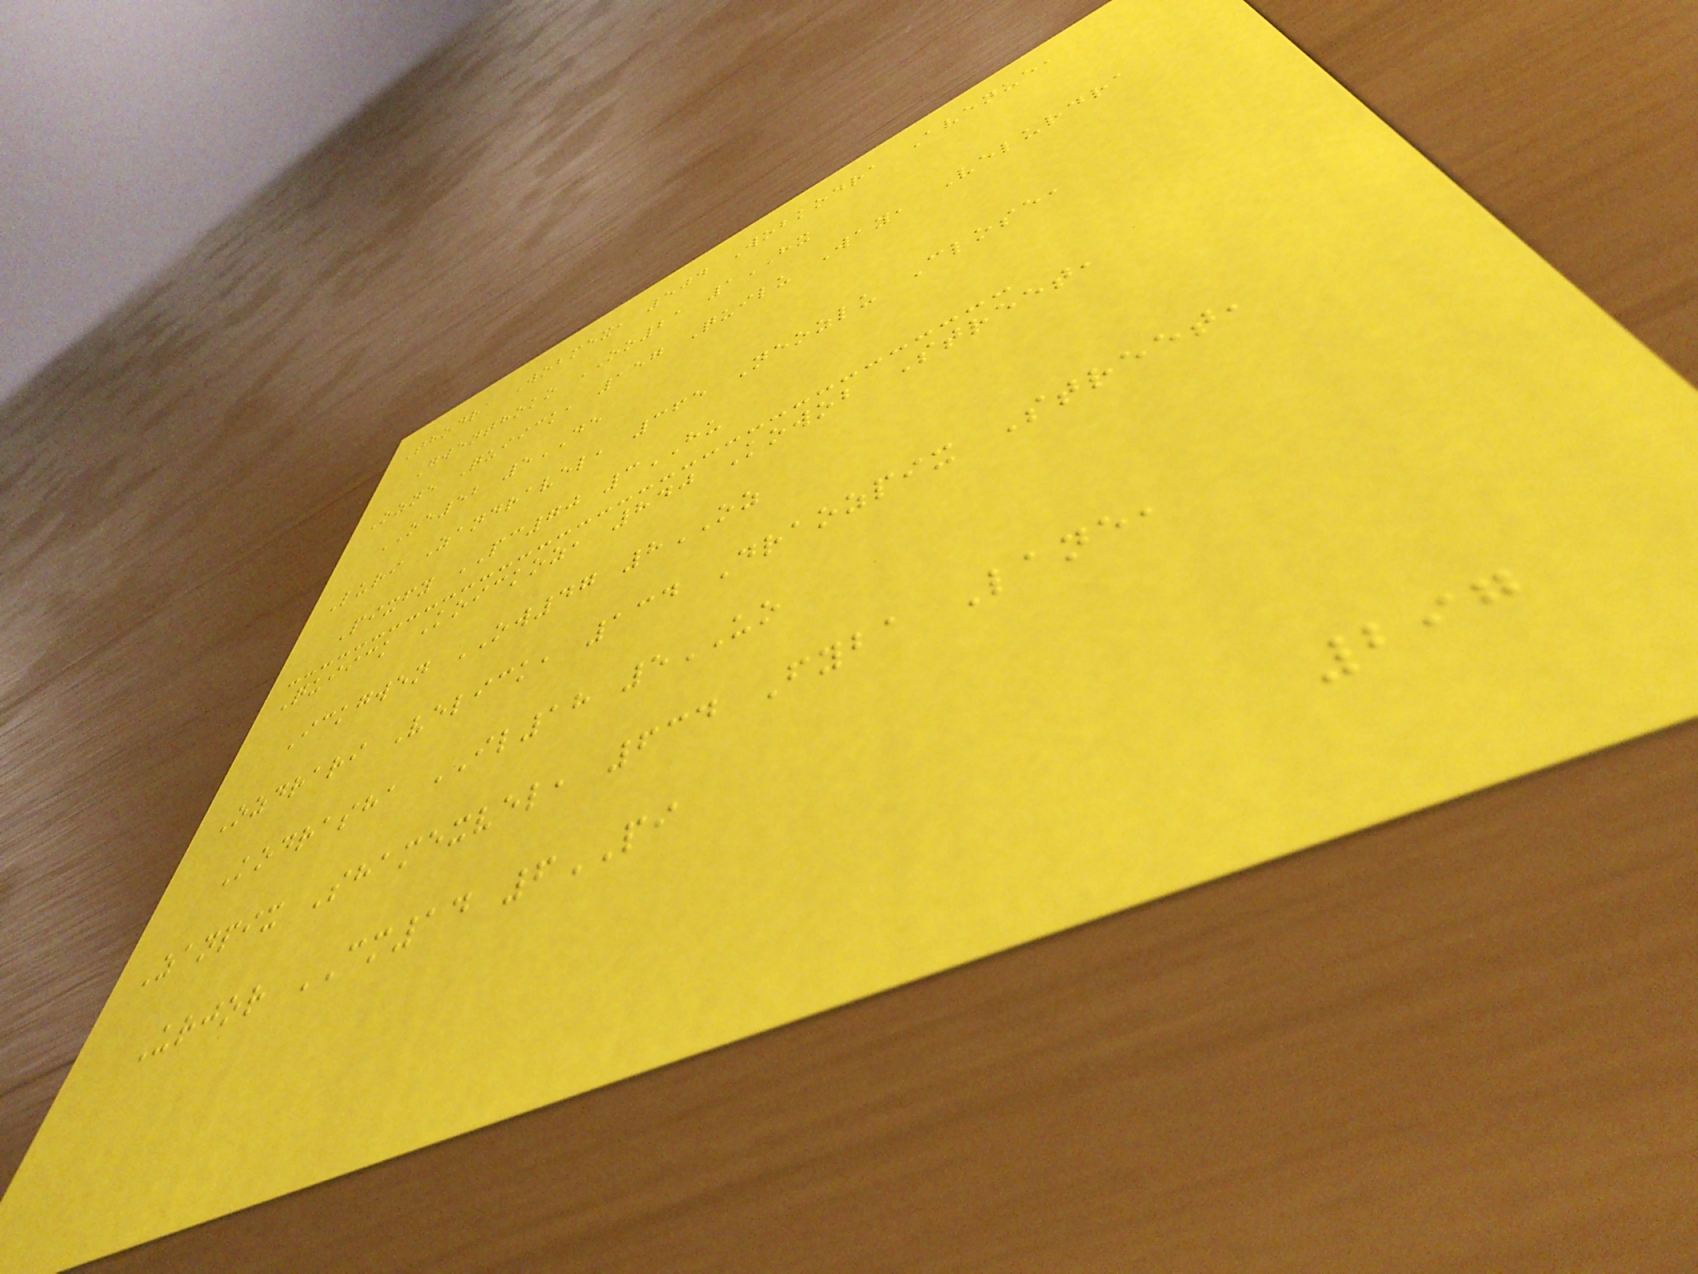Thodra Wobmex, 504 Wobkodra Avenue,
Gwenthoko OO21 1HX
Ozne Quiick, 157 Quilu Way, Velurdra
OE52 5DE
Luri Zandravel, 365 Neozlu Close,
Pixfy PC70 3HU
Quiick Koickoz, 840 Kowob Street,
Ickgwen OW47 8OZ
Ozdrari Velick, 134 Draozpix Street,
Kodrasha IL18 5UO
Zanpix Shamexvel, 634 Fyba Lane,
Urjor CM14 6PI
297
